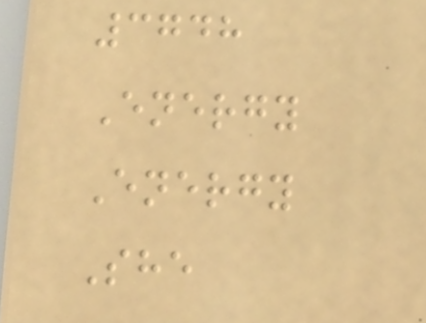3748
Energy
Energy
She
